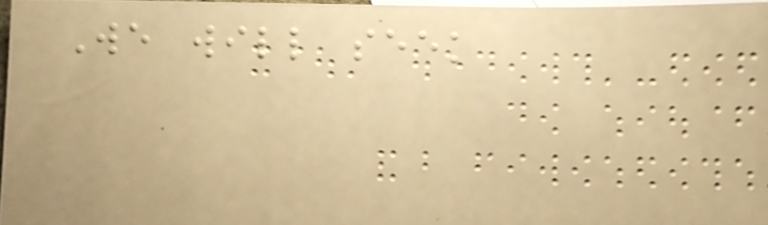We will seek
